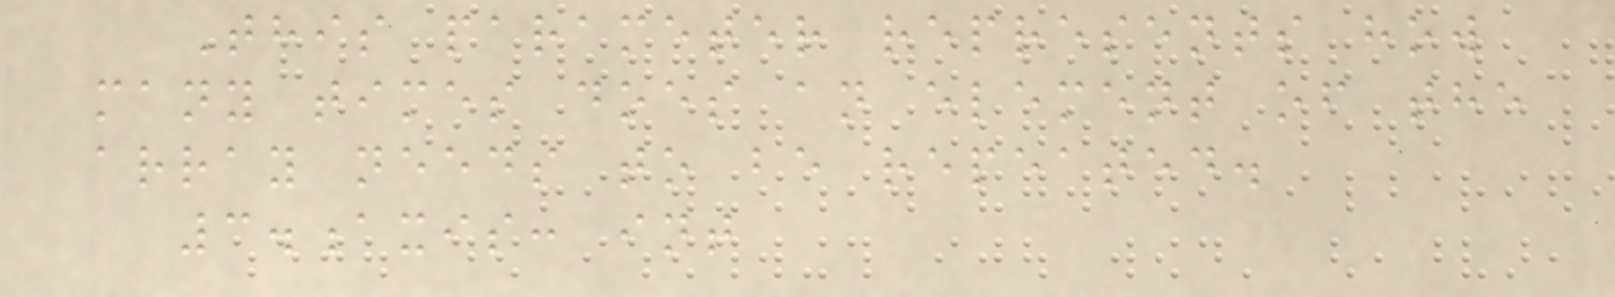This parameter represents how
many times does an element of the
array needs to be repeated.
3.axis: int
